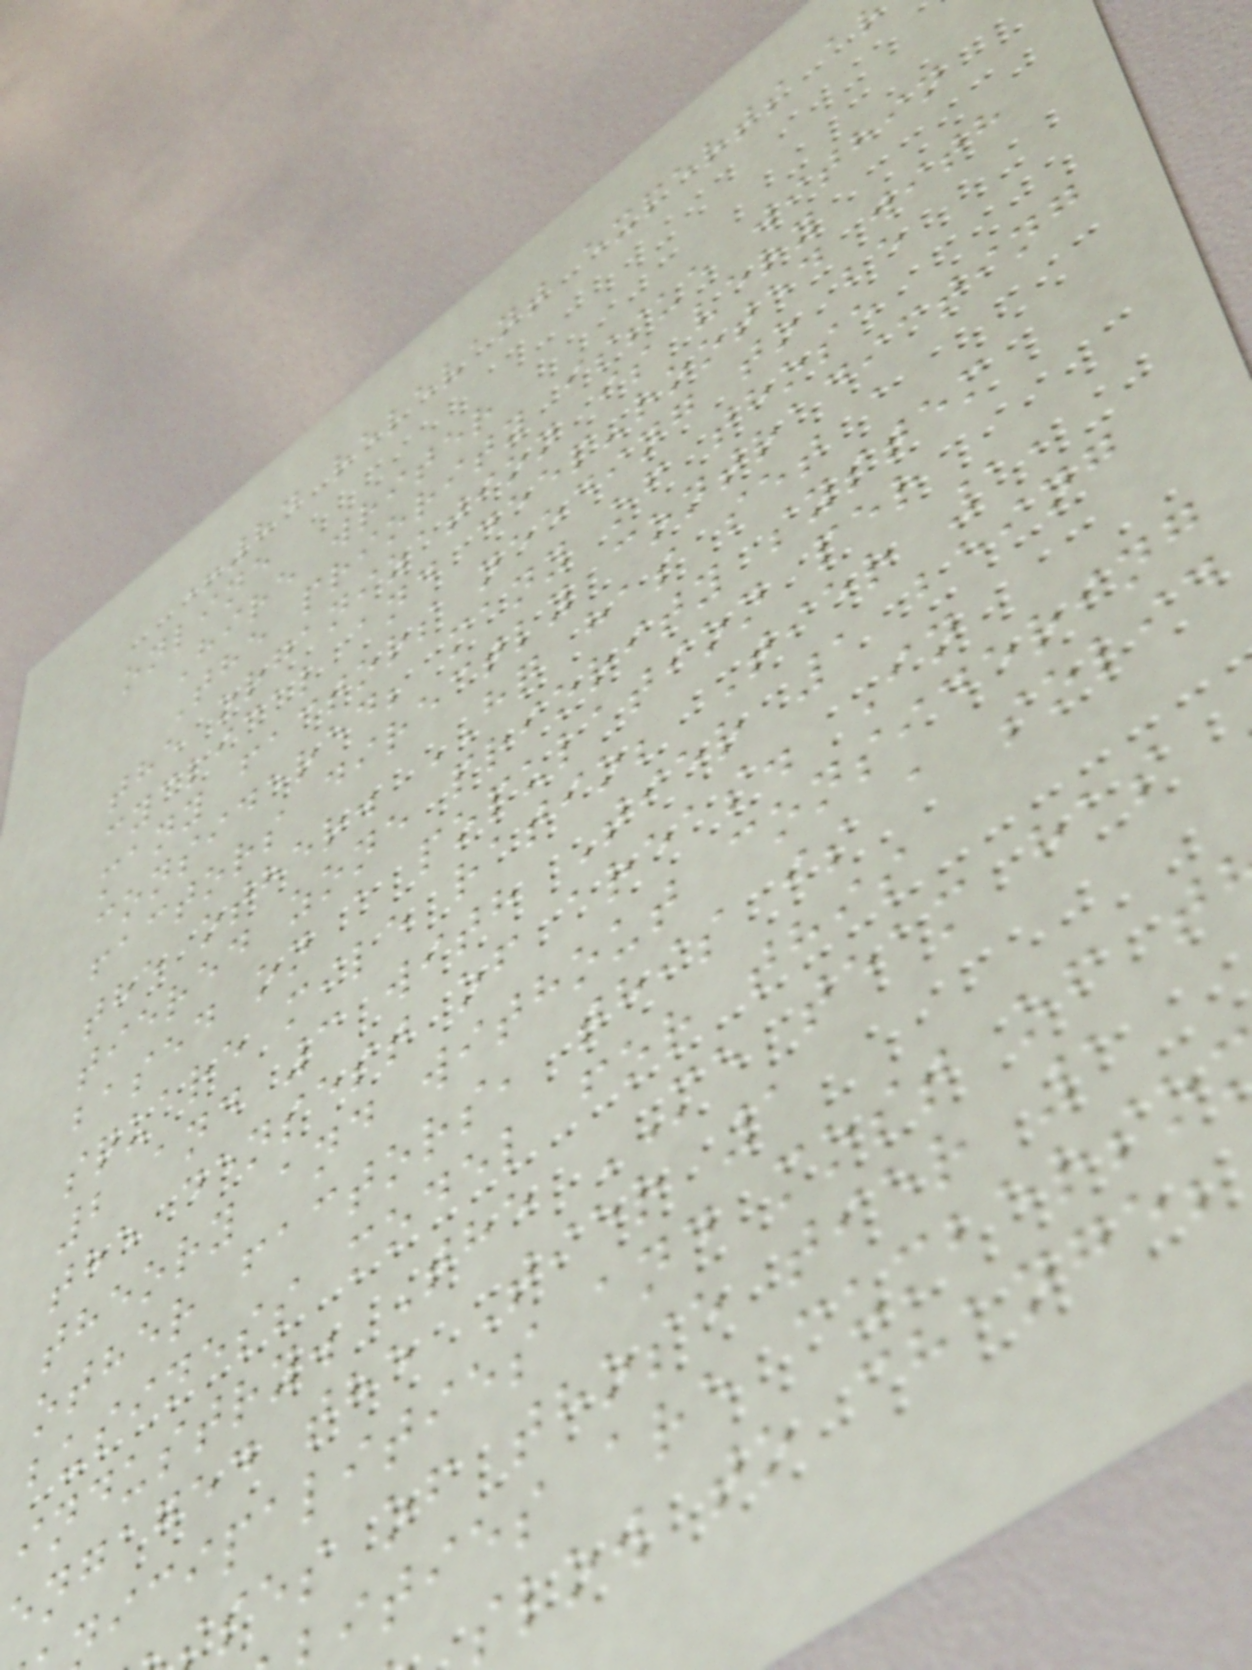+84 relevant experts a
online
Hire writer
The priority issue within
the organization is very
cyclical and deep-rooted with
many factors needing to be
considered; many of those
factors directly contradicting
the other. HQ has set a
tiered zone priority system
based on a population per
square mile ratio; Tier 1,
2 and 3 with Tier 1 being
the densest of areas. In
theory and without considering
other factors, this is a solid
business model for this
industry. The ME team has
engaged the Tier 1
icipalities and most of t
ses of those tier 1
ities are cumberso
slow to change;
